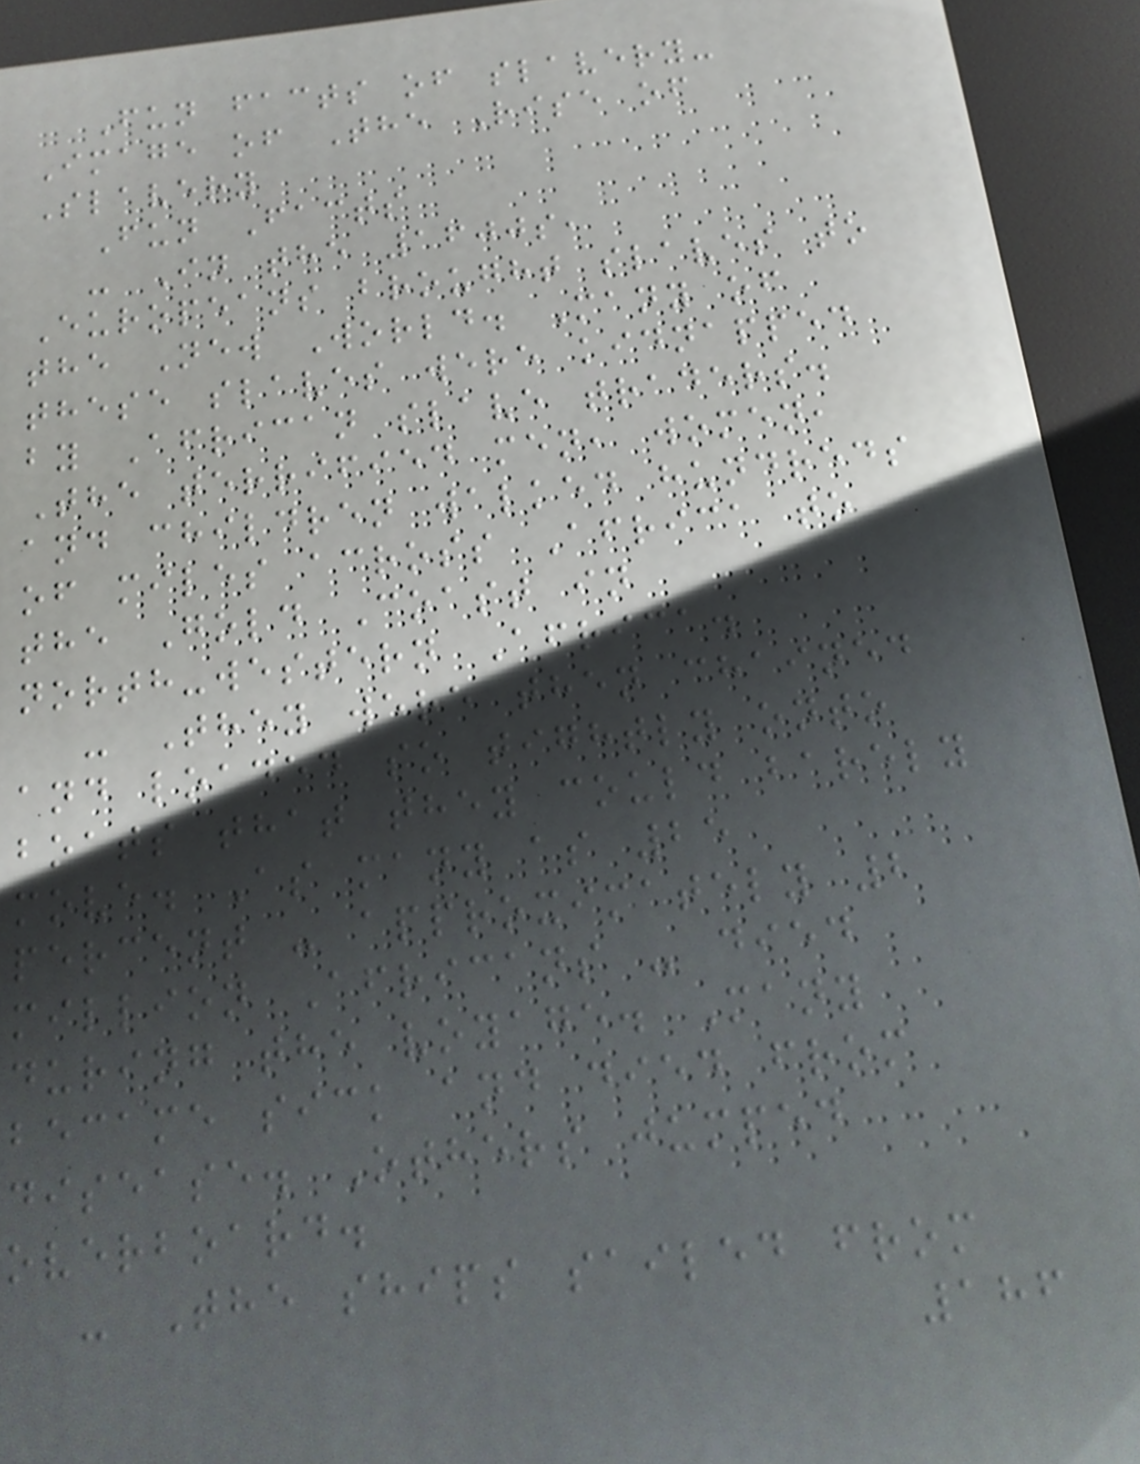Fun facts of slavery-
Image of The Rise of
Slavery
Fun Facts
- In the 1600s,
Europeans brought slaves to
the New World. Many of
these slaves were kidnapped
by African slave traders.
The terrified men, women,
and children walked hundreds
of miles across Africa to
the Gold Coast in
north-western Africa.
- They were then chained
and loaded so tightly onto
boats that they could barely
move. As many as 25
percent - approximately 2
million Africans - died
during the voyage. Many
became sick and died from
disease. Others jumped
overboard.
- The ships sailed from
186
